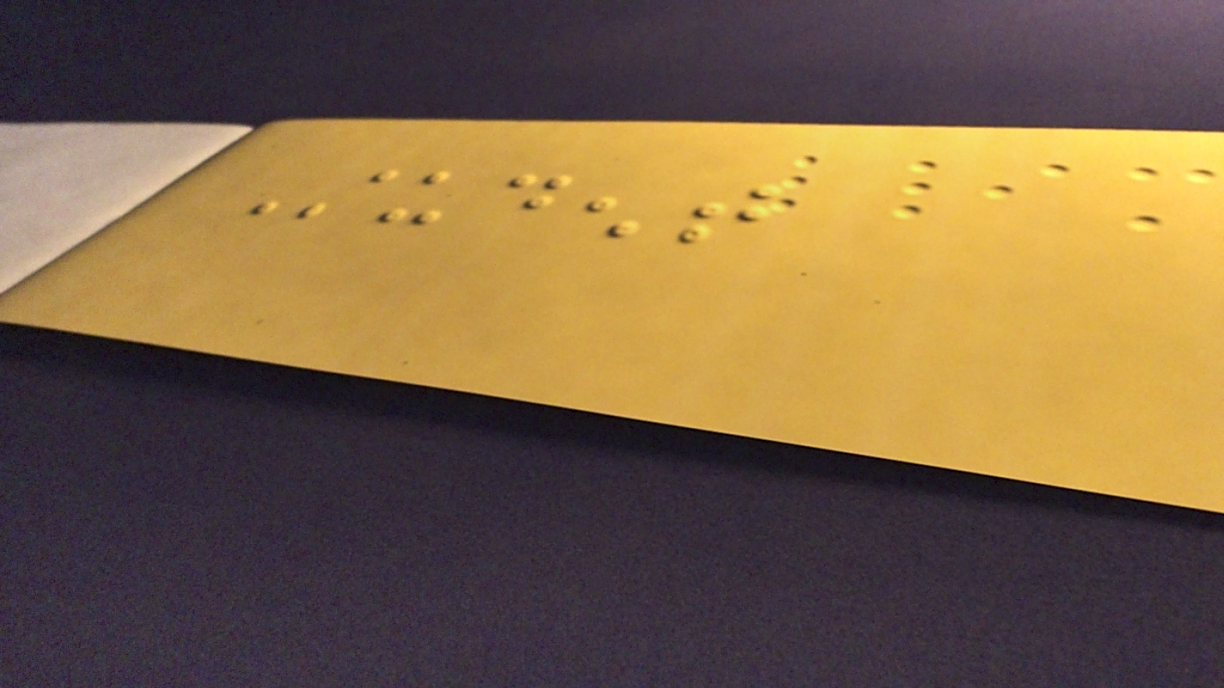Student
